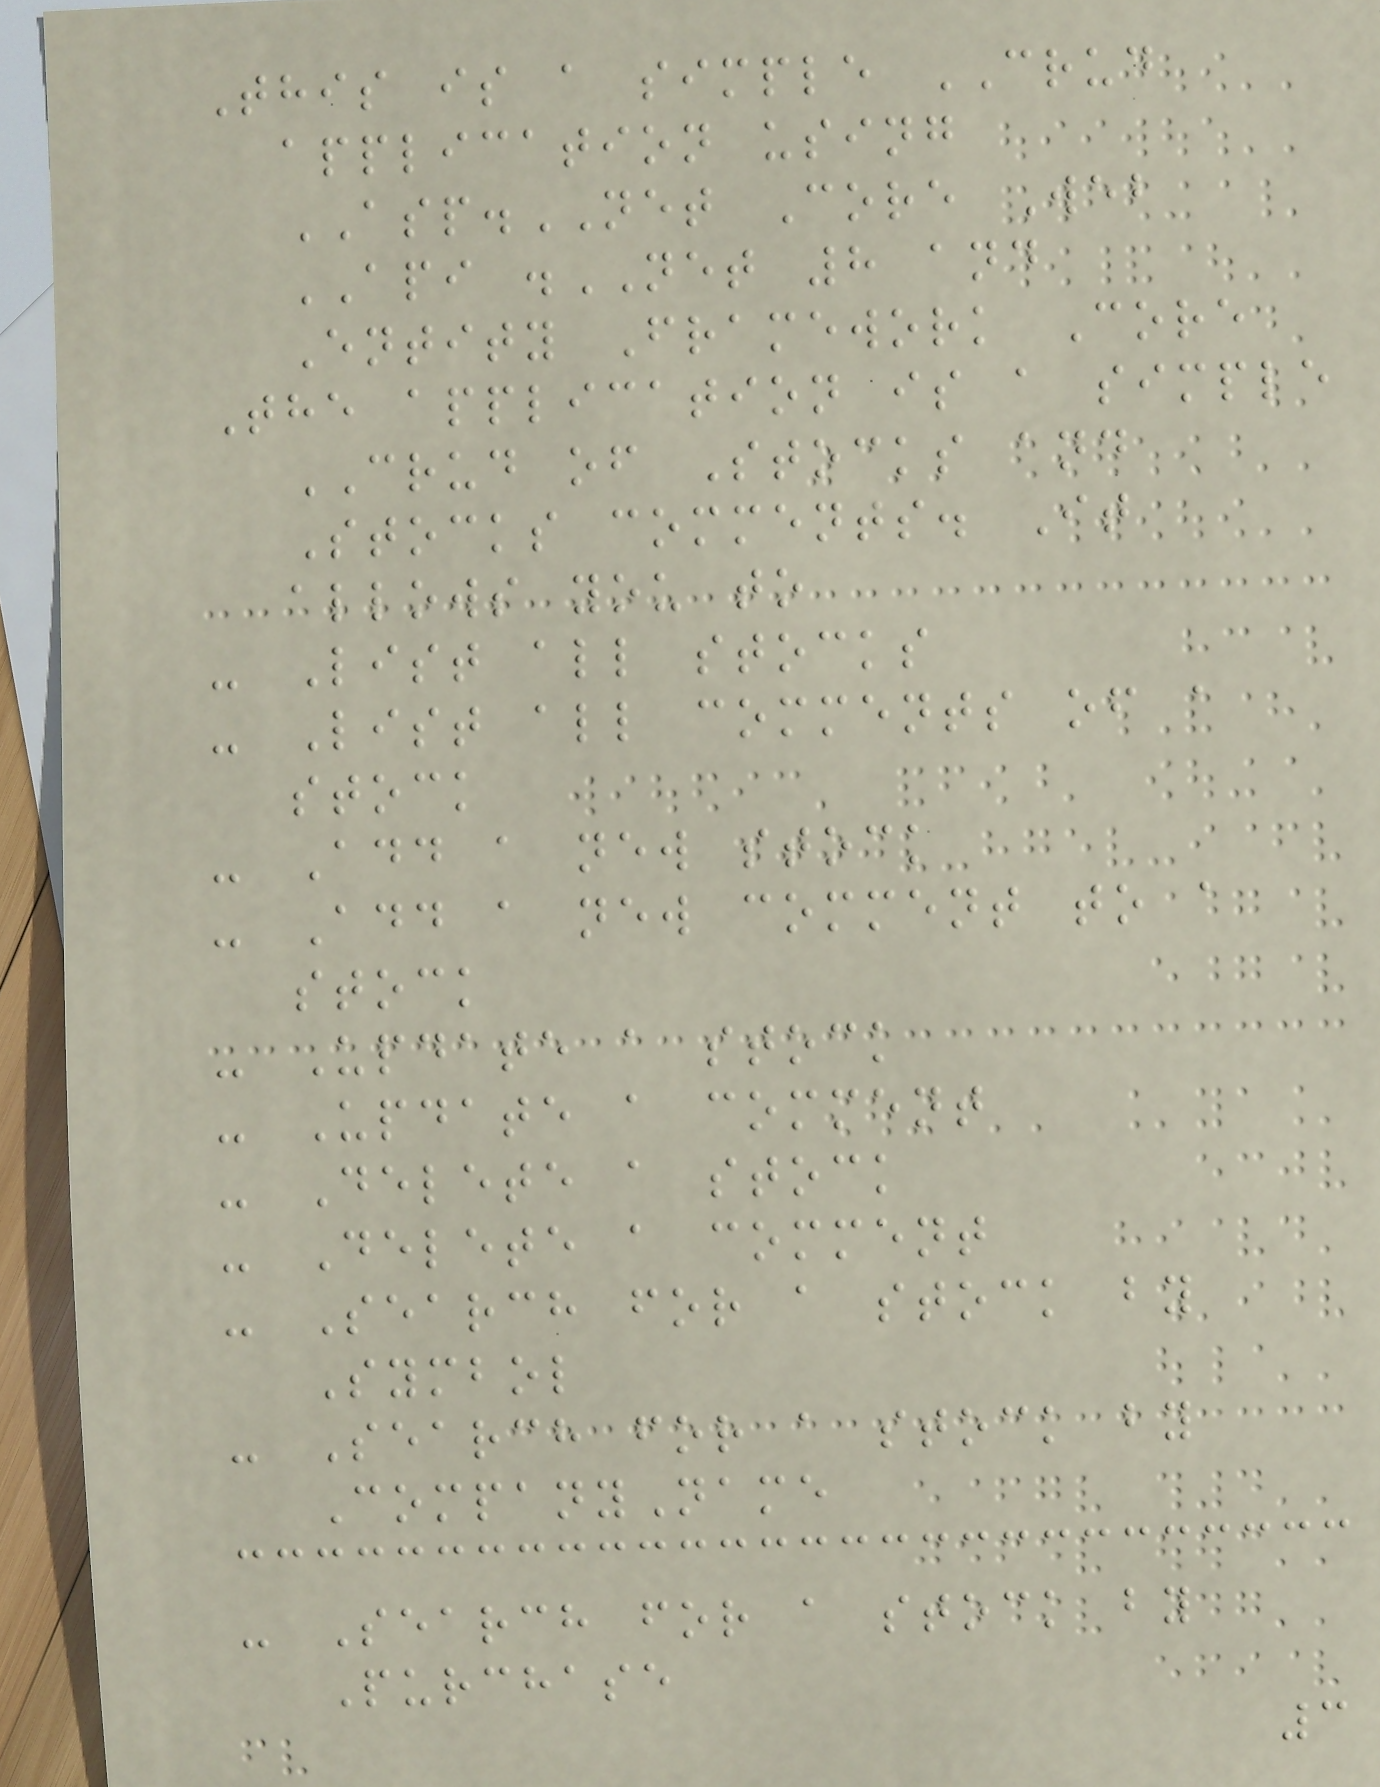This is a simple CRUD
application using
ASP.NET Core Web
API .NET 8 and
Entity Framework Core
The application is a simple
CRUD of Stocks and
Stocks comments. It
allows you to
- List all stocks
- List all comments of a
stock
- Add a new stock
- Add a new comment to a
stock
- Update a stock
- Update a comment
- Delete a stock
- Delete a comment
- Search for a stock by
Symbol
- Search for a stock by
CompanyName
- Search for a stock by
Purchase
3
